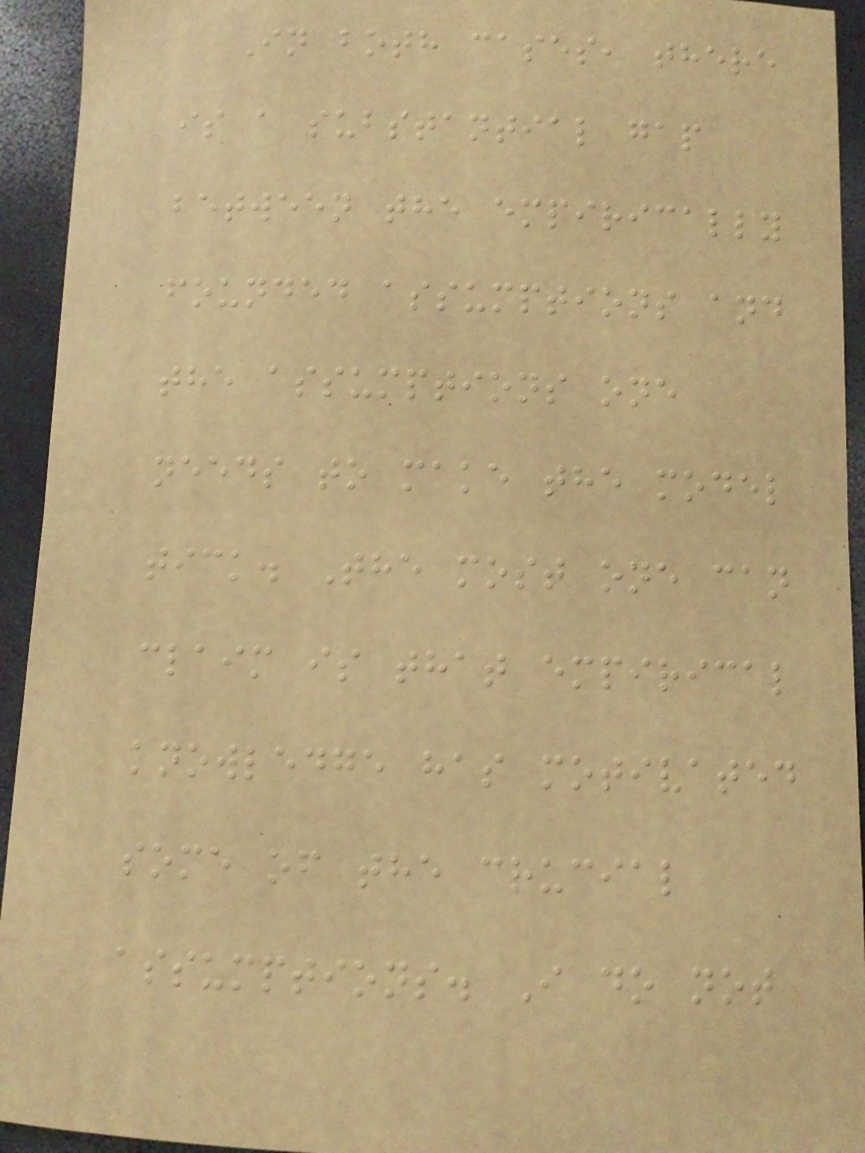In both cases, there
is a substantial gap
between the empirically
founded assumptions and
the assumptions one
needs to make the model
tick. The most one can
claim is that empirical
knowledge has motivated
some of the crucial
assumptions. I do not
